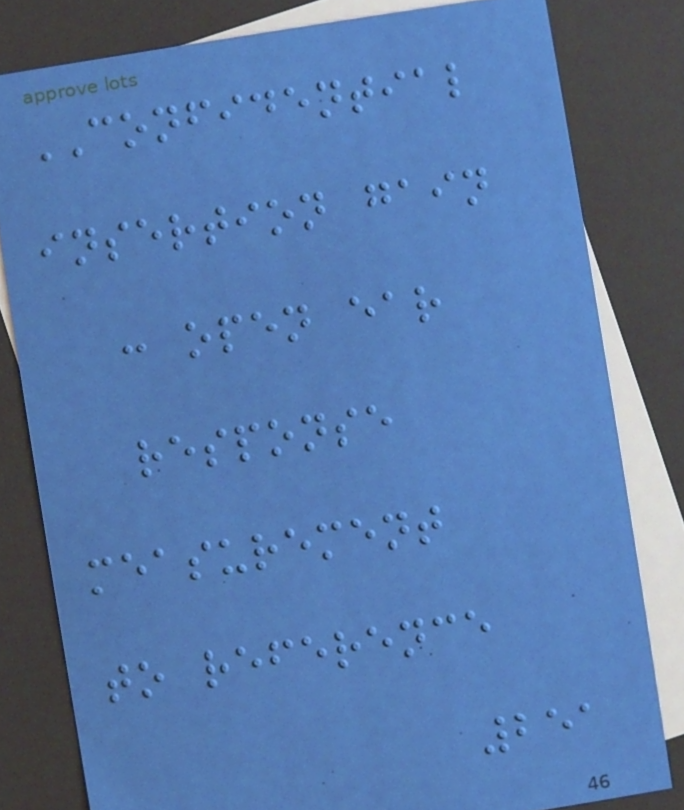CONFIDENTIAL
insertion gain
: open ear
response
measurement
to reference
251
